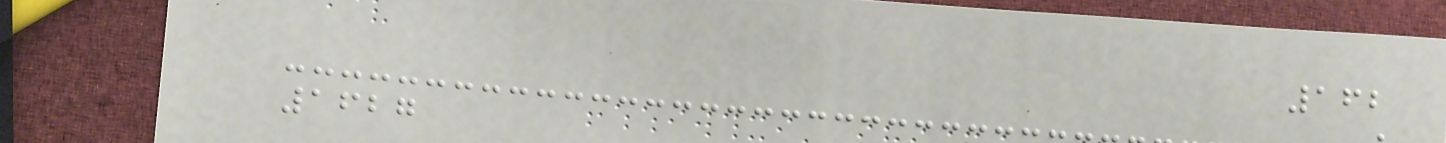162
1627
